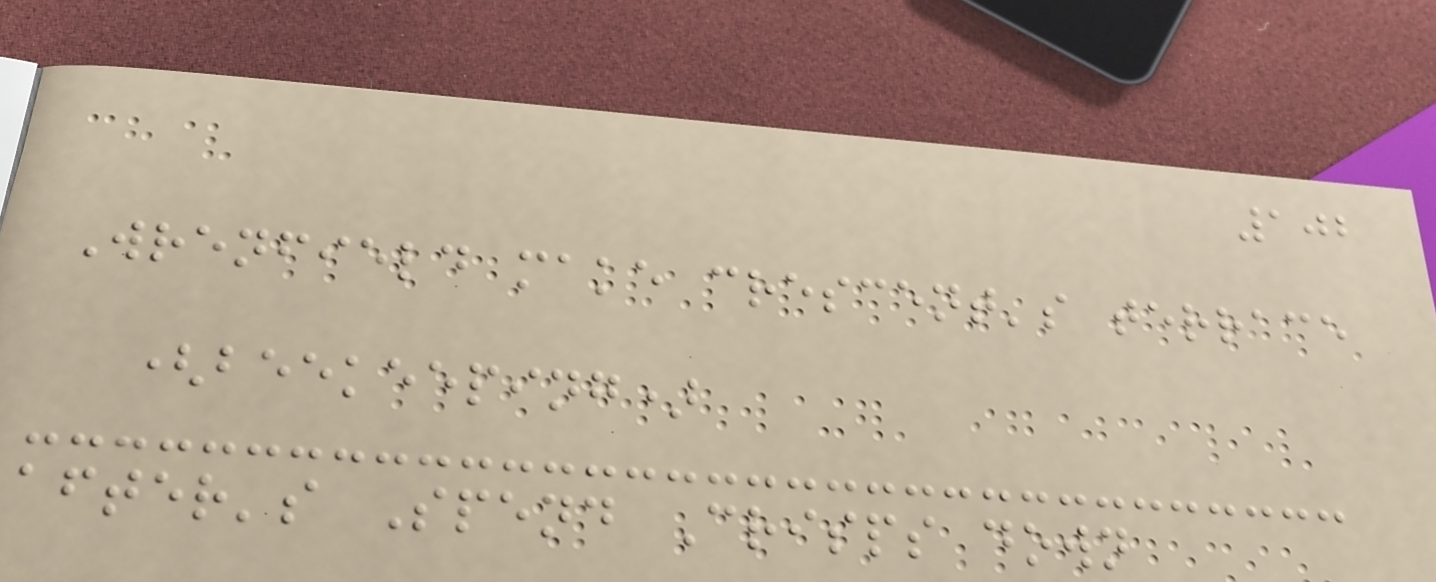102
Wrenfield make crescent's terrace
(beekeeping)
after's Spend Crisps down
